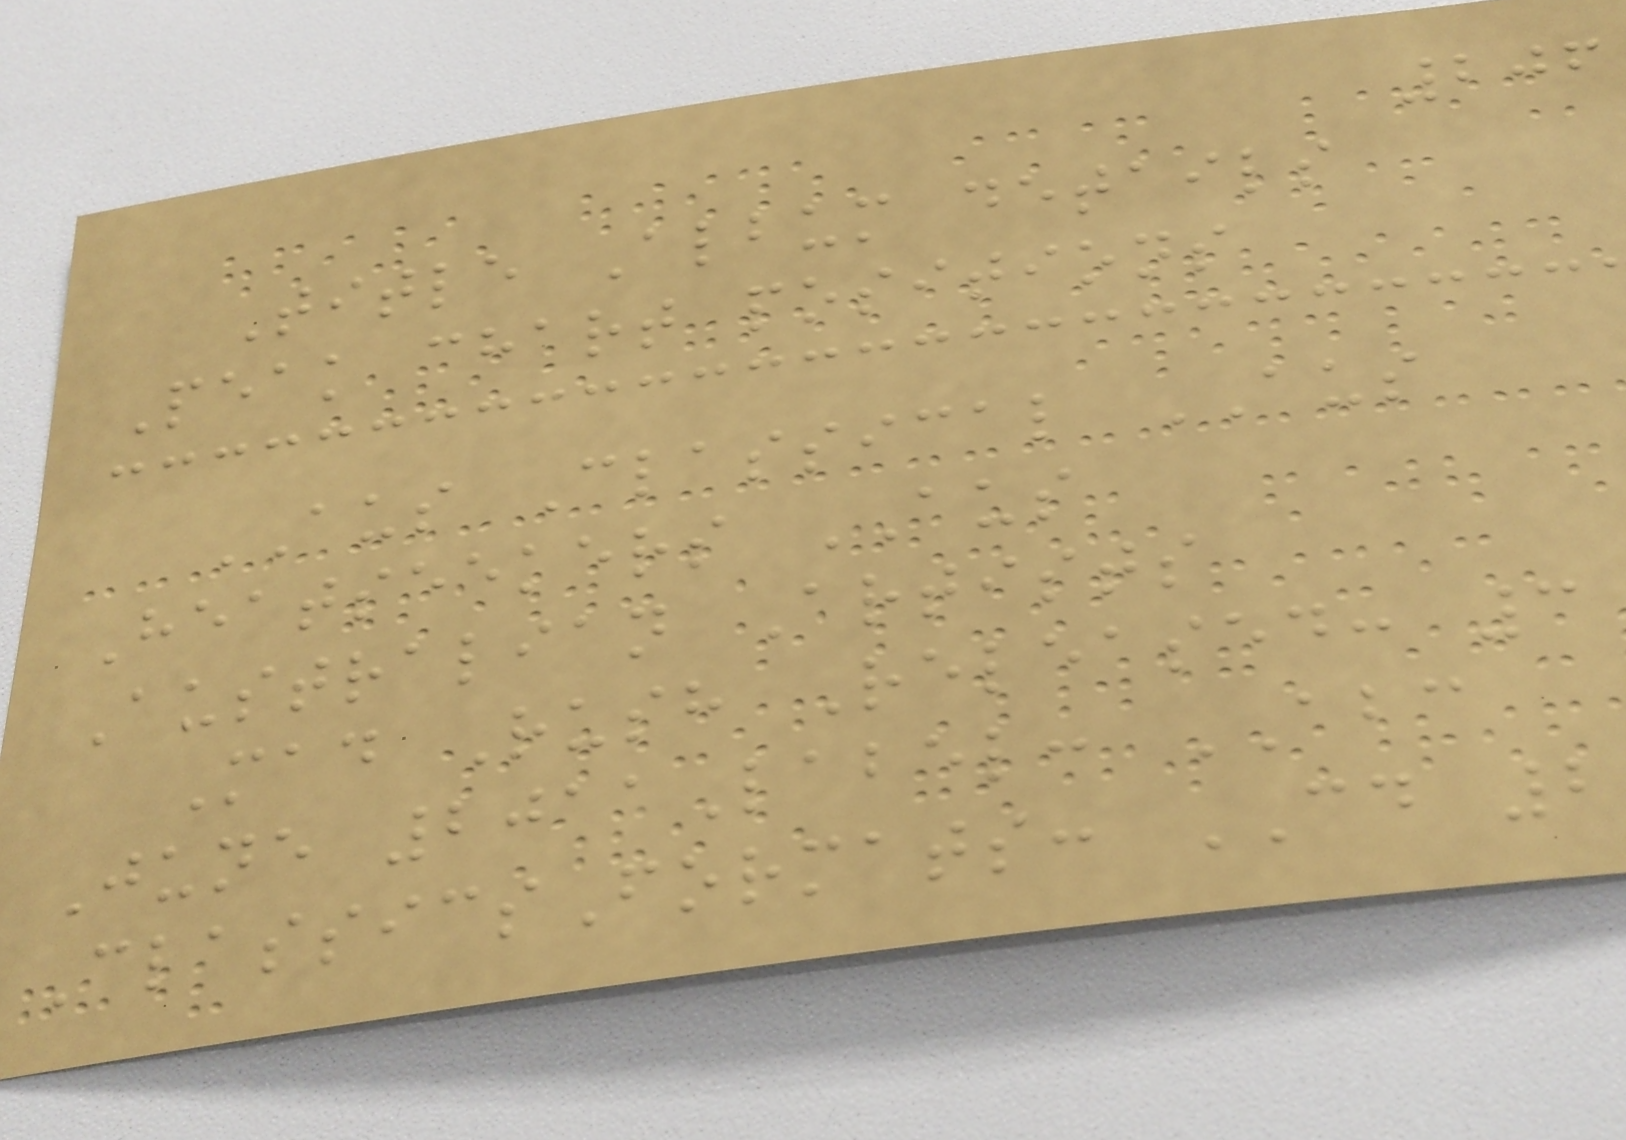206
Title Album details
Peak chart positions
AUS Classical AUS
Heatseekers AUS
Australian Artists
Mad Rush Released: 3
June 2011Label: ABC
ClassicsFormats: CD 2
